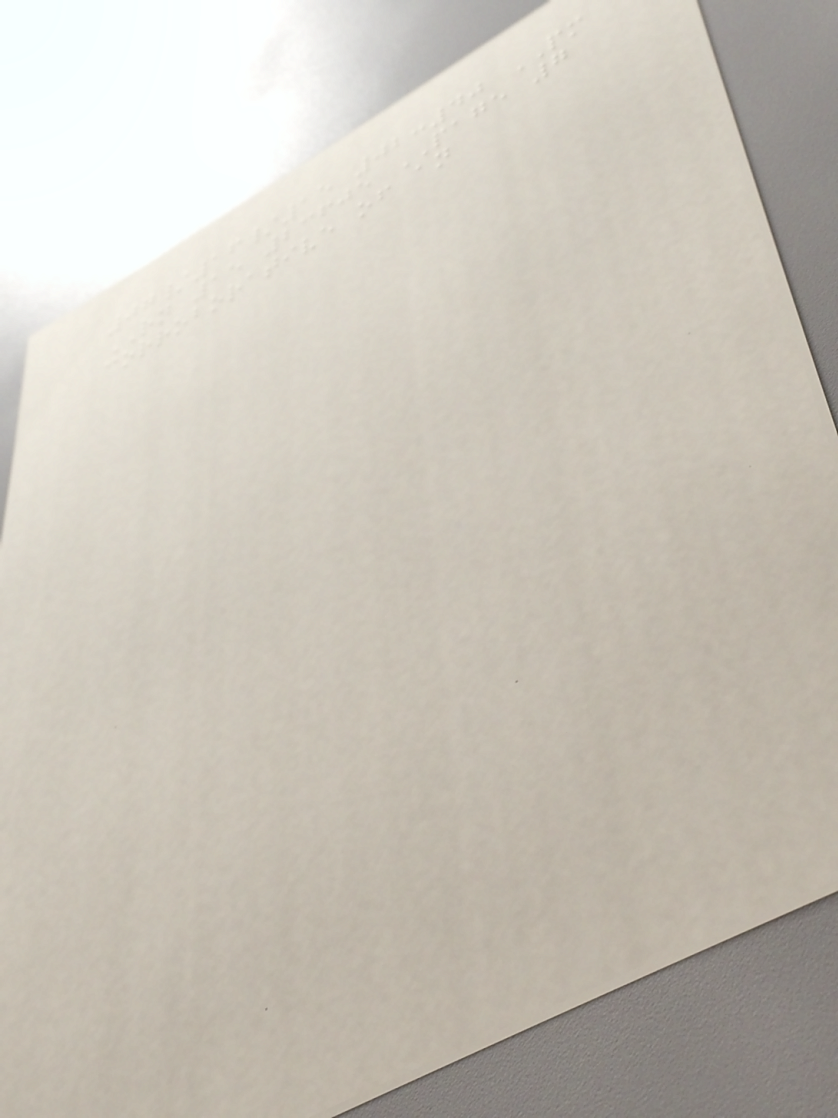07/16/15 02:40 PM
RN 15 23605 PAGE 7
corroborative of an
